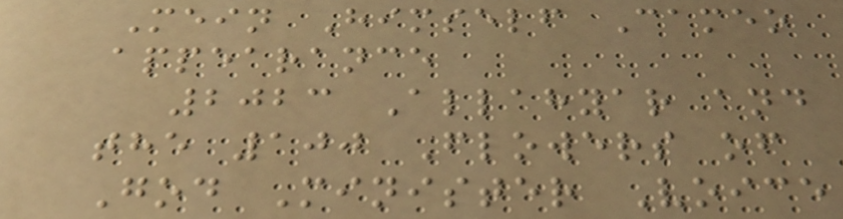Mein Himself Cameo
appearance
2023 Allahyar and
the 100 Flowers of
God Minister Voice
